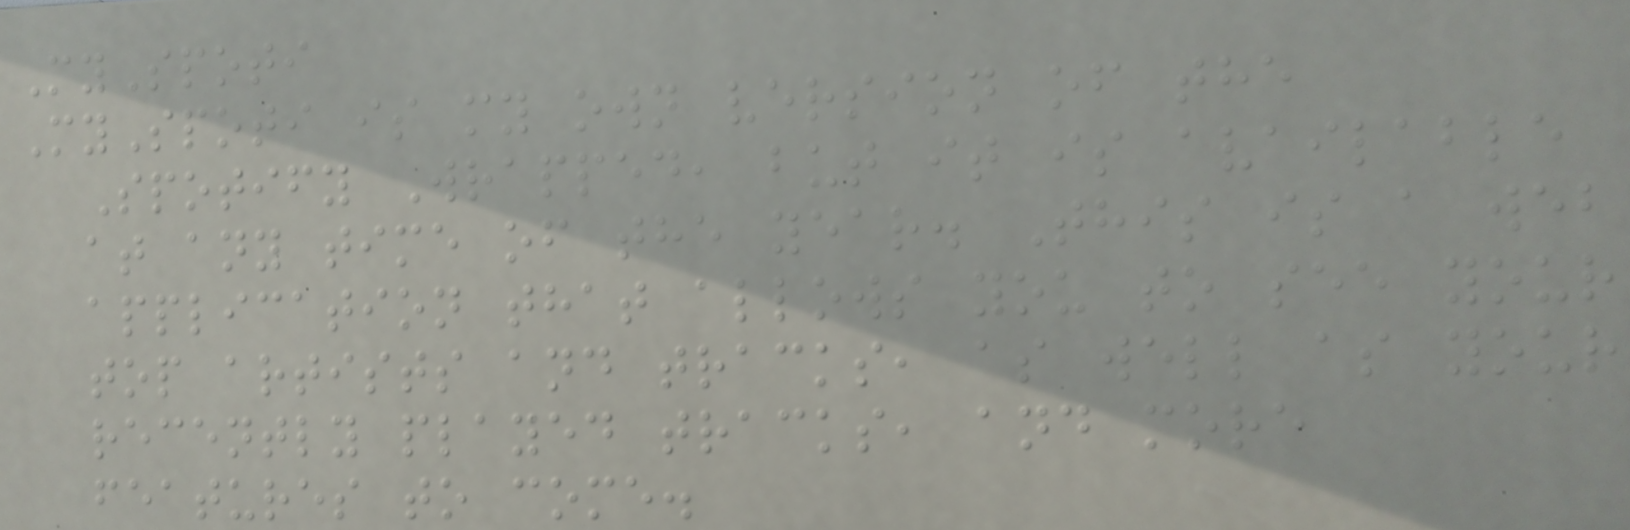MySpoti
MySpoti is my own version of the
Spotify Wrapped, but it is available
at any time of the year. This is a web
application that allows you to see your
top artists and tracks, as well as your
recently played tracks, and more
features to come.
